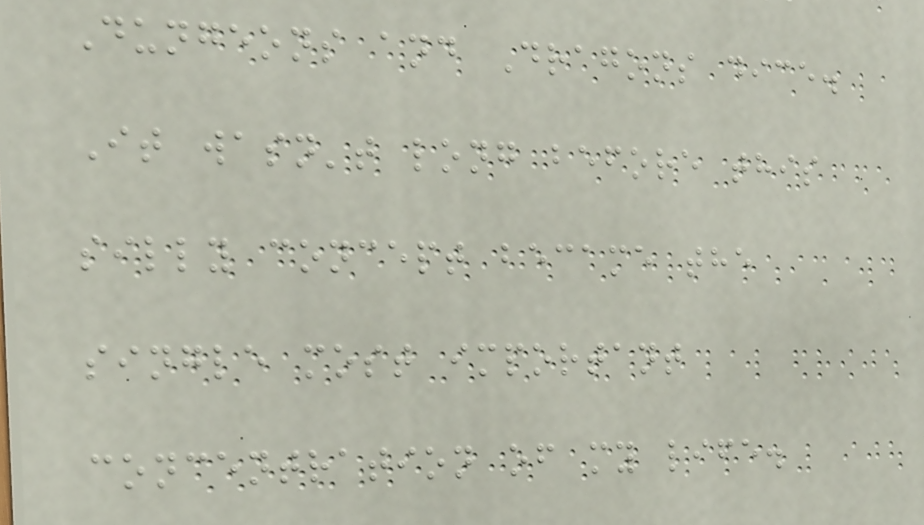Dungeons and Dragons dice.
It wasn't long before this
silly concept became the
single most important
concentration of my life.
